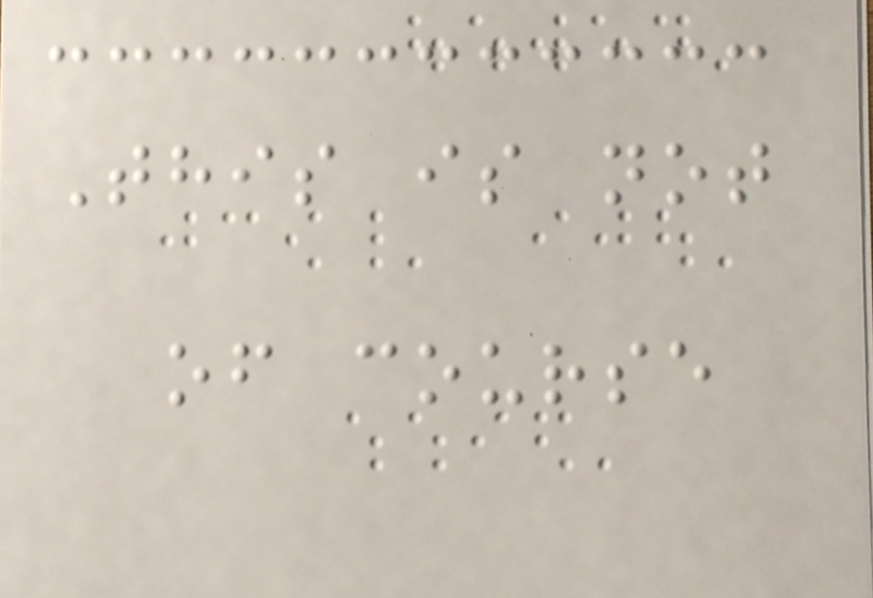This is not
of course
